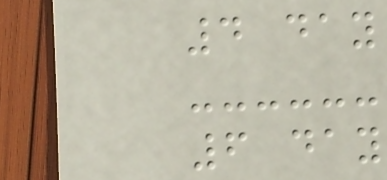4 day
6 day
